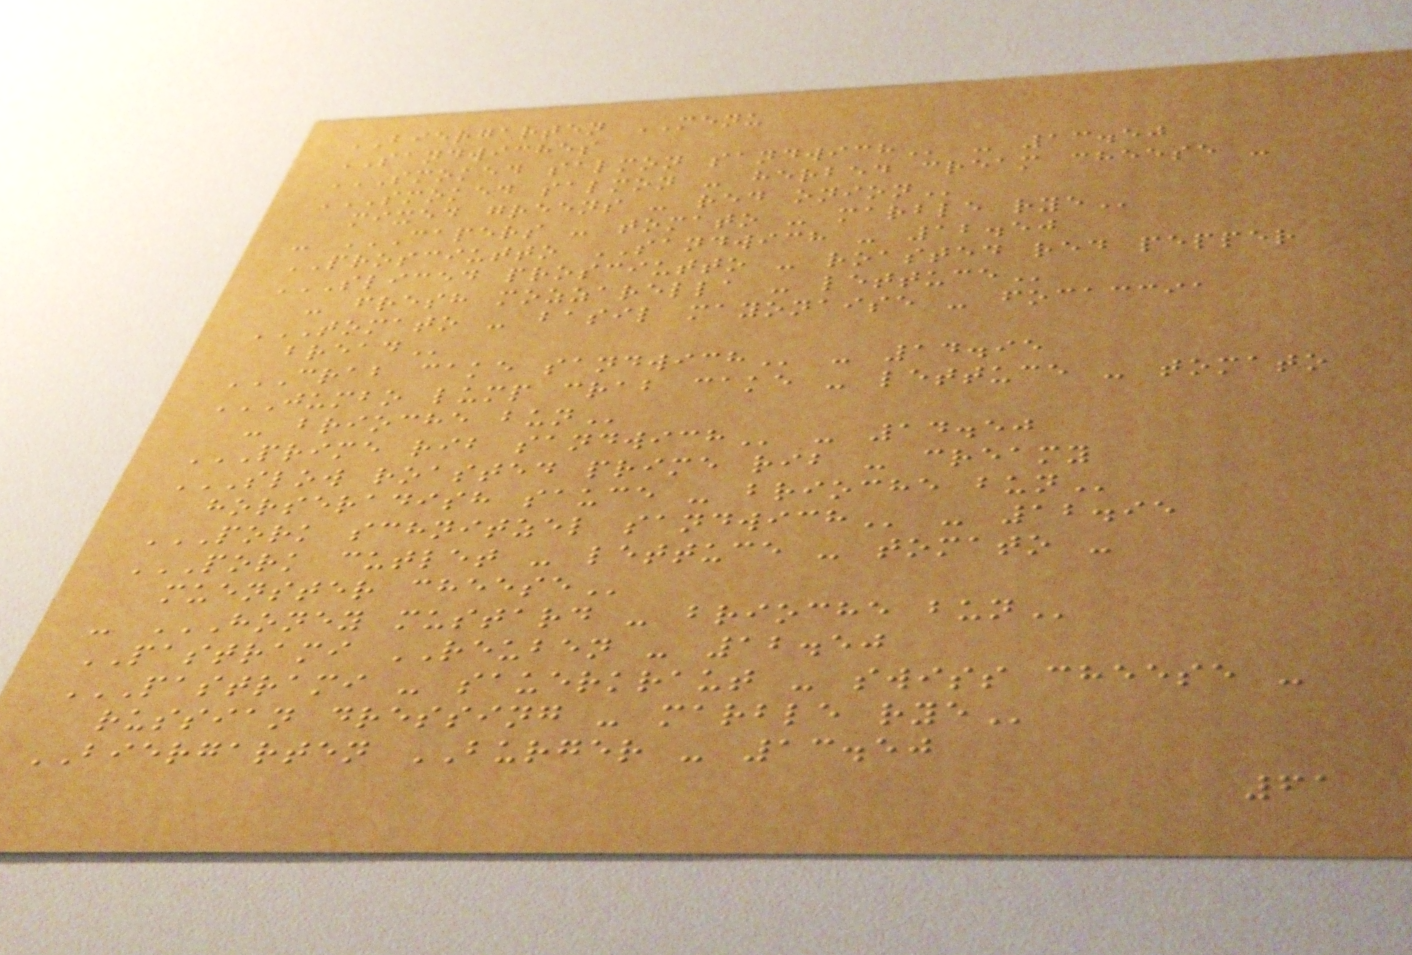BIERGARTEN MENU
SANDWICHES
SMOKED SALMON SANDWICH - 13.50
SMOKED SALMON - HERBED CREAM CHEESE -
MIXED GREENS - RED ONION
- CAPERS - TOMATO - MARBLE RYE
PROSCIUTTO SANDWICH - 12.50
SLICED PROSCIUTTO - ROASTED RED PEPPER
- FRESH MOZZARELLA - LETTUCE
TOMATO - BASIL MAYONAISE - FOCACCIA
BREAD
CRAB CAKE SANDWICH - 14.95
JUMBO LUMP CRAB CAKE - LETTUCE - TOMATO
- BRIOCHE BUN
PRIME RIB SANDWICH - 14.50
SLOW ROASTED PRIME RIB - CREAMY
HORSERADISH SAUCE - BRIOCHE BUN
PORK SCHNITZEL SANDWICH - 12.95
PORK CUTLET - LETTUCE - TOMATO -
MUENSTER CHEESE
- HONEY MUSTARD - BRIOCHE BUN
PASTRAMI REUBEN - 12.50
PASTRAMI - SAUERKRAUT - SWISS CHEESE -
RUSSIAN DRESSING - MARBLE RYE
BIERGARTEN BURGER - 13.50
61
